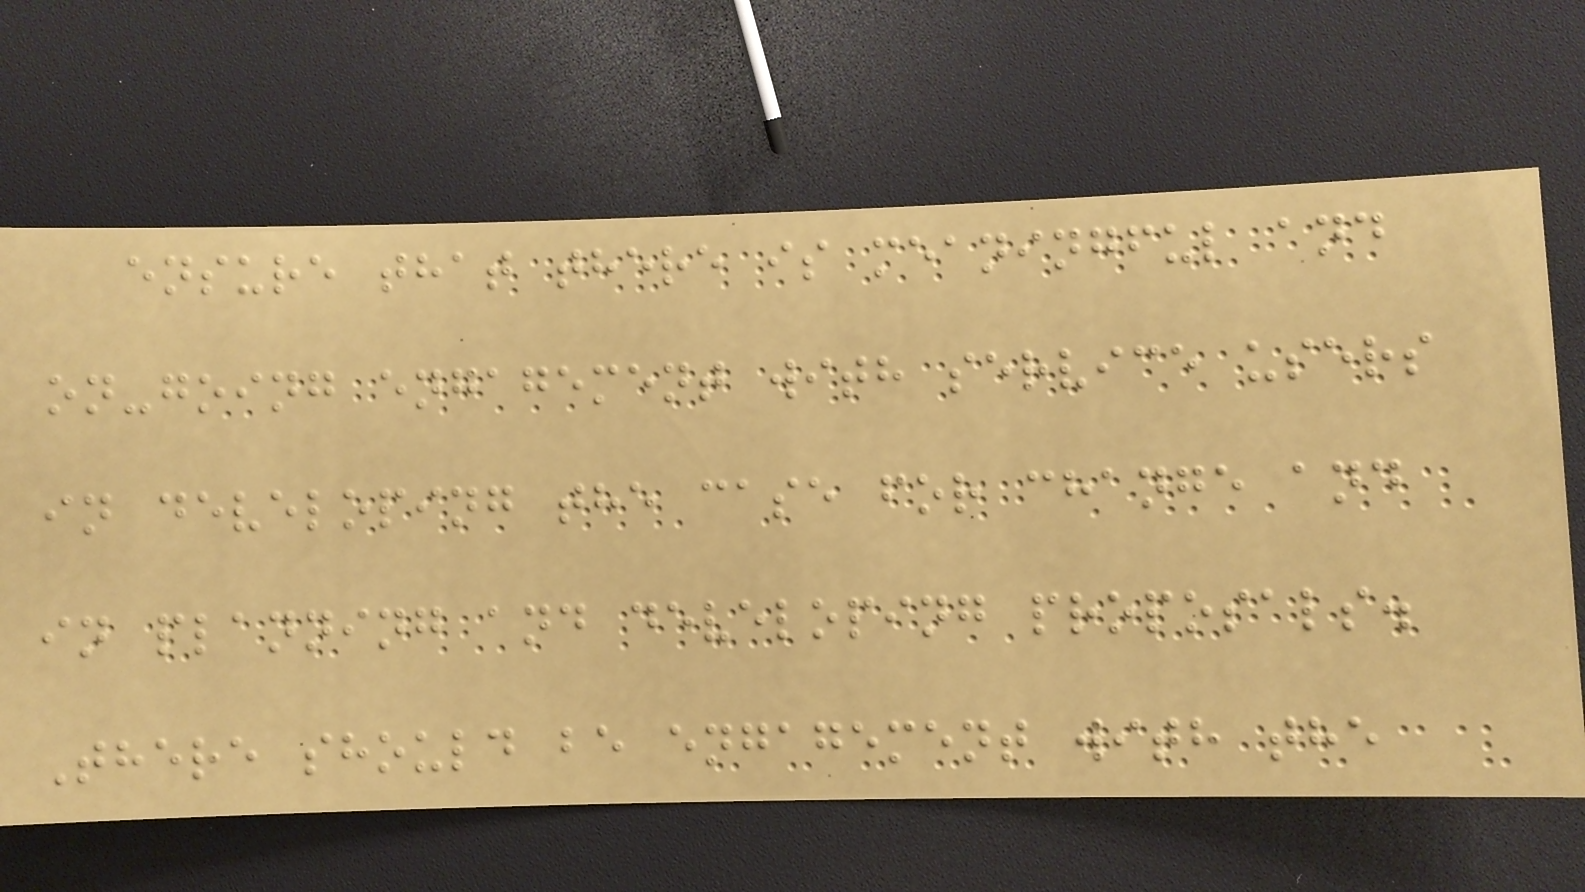ensure that there is meaningful and
on-going engagement with service users
in developing the case for change and
in planning and developing proposals.
There should be engagement with the
